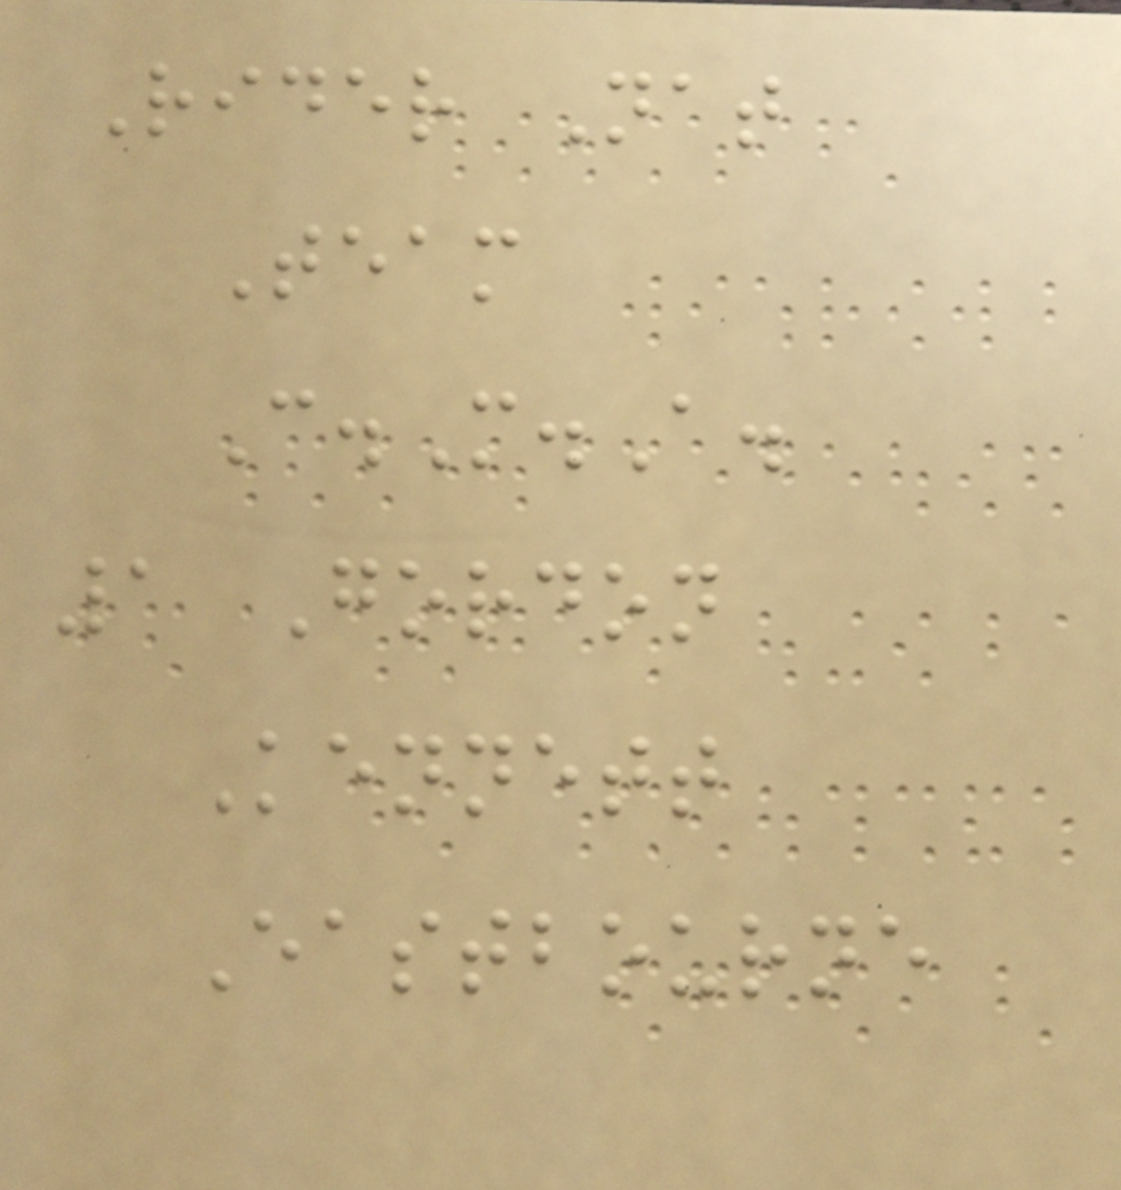Rider Nat
Team
C.M.A.
1 Gordon
Kennett
Eastbourne
